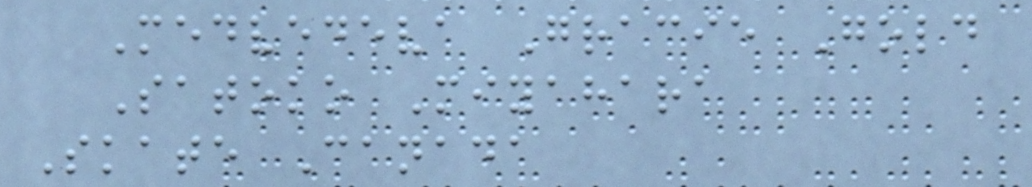Medvedeva Gracie Gold
Satoko Miyahara
Skate Canada
